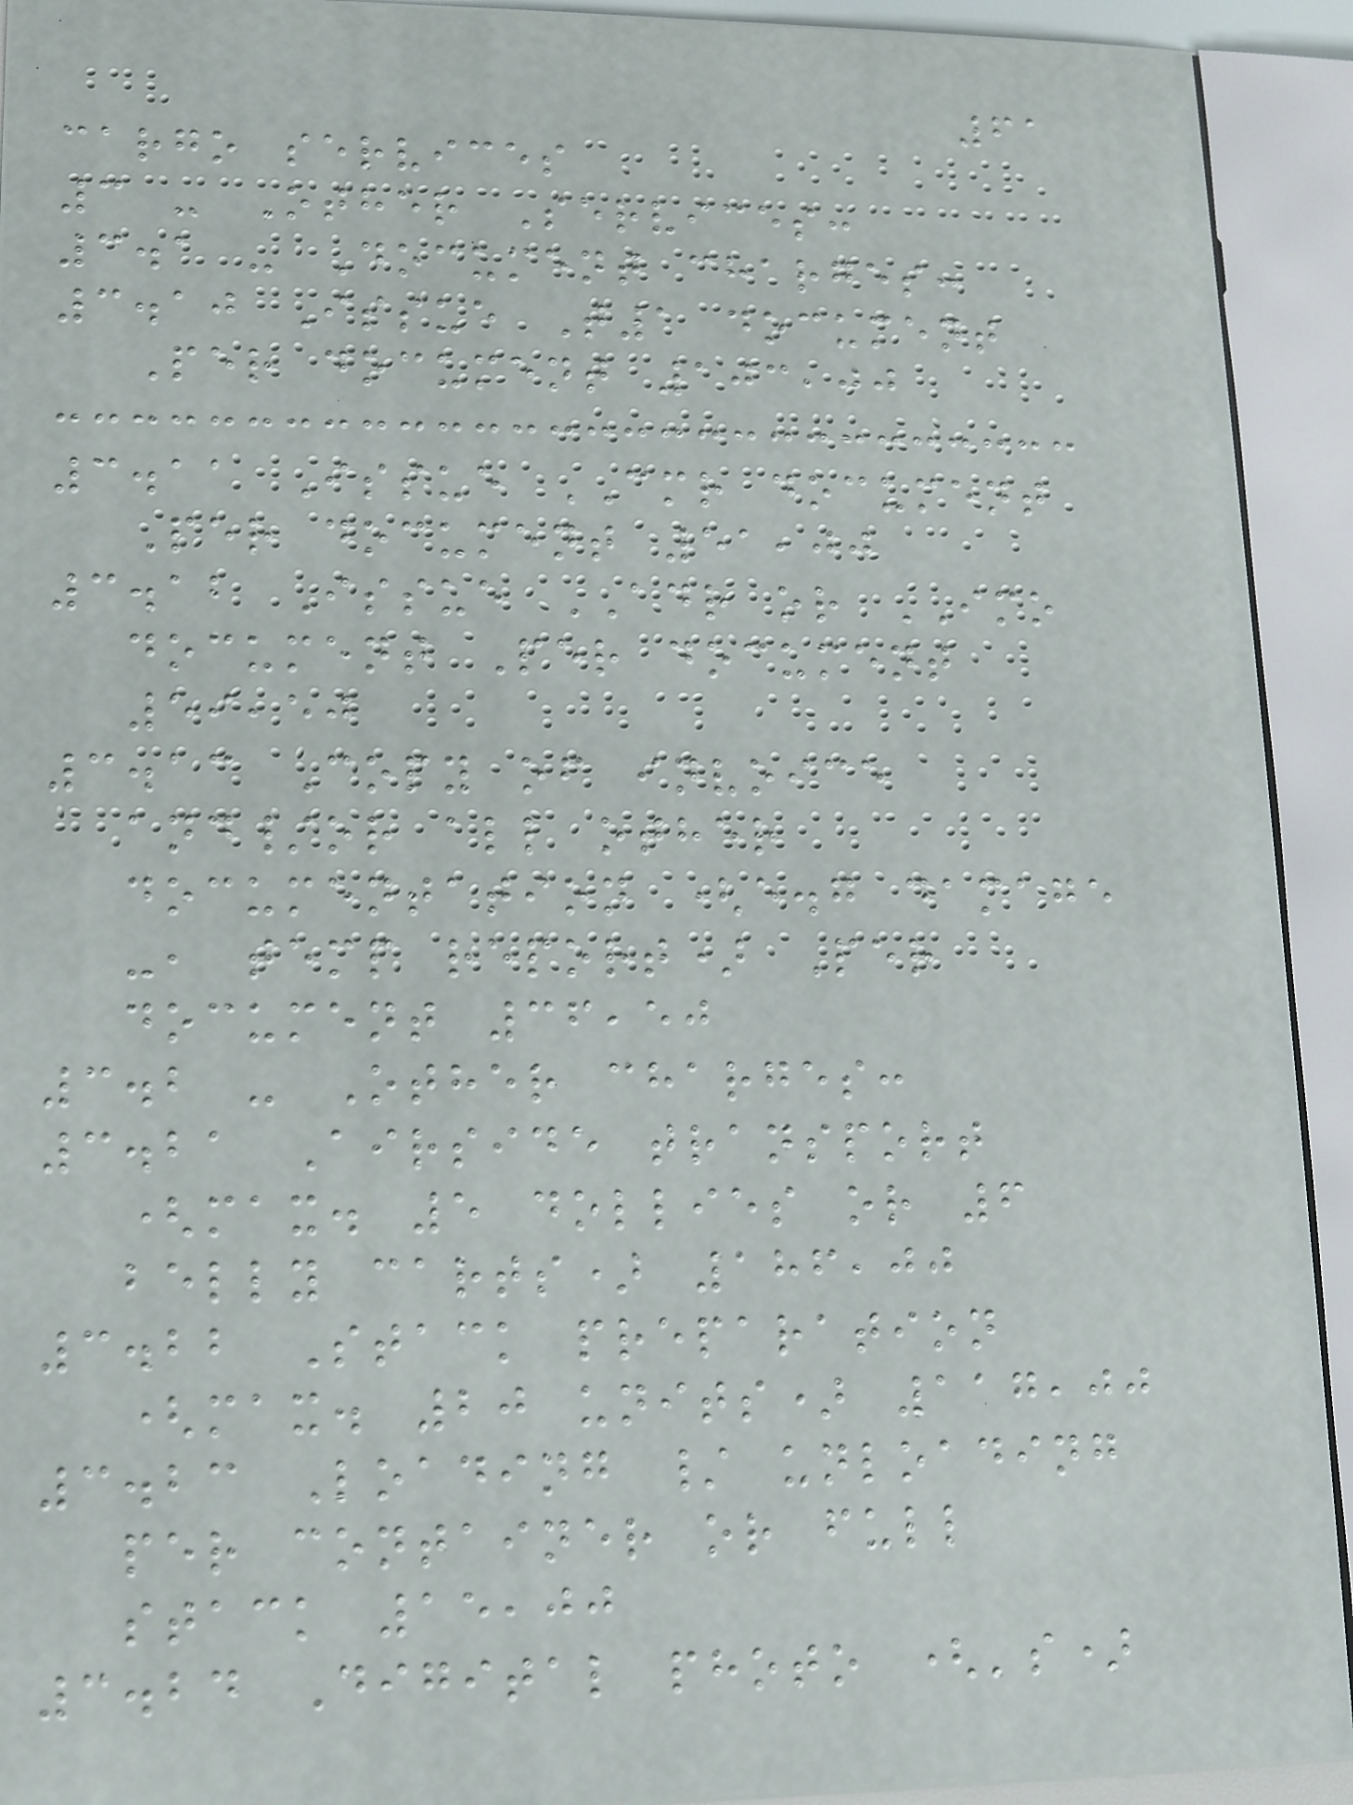61
cargo services
3 - Other Services:
3.1 - Document charges:
3.10 Issue T1 document
Per document 103,00
3.11 Issue CMR document
Per document 51,00
3.12 Issue ADR or IMO
document Per document
59,50
3.13 Copy of invoice
and/or all other
documentation (e.g damage
-, temp report) Per
document 36,50
3.2 - Other charges:
3.21 Airside transport
(max. 5 dollies or 6
belly carts) 186,00
3.22 Stack preparation
(max. 20 units) 117,00
3.23 Loading / unloading
per container or full
stack 15,00
3.24 Digital photo ('s)
